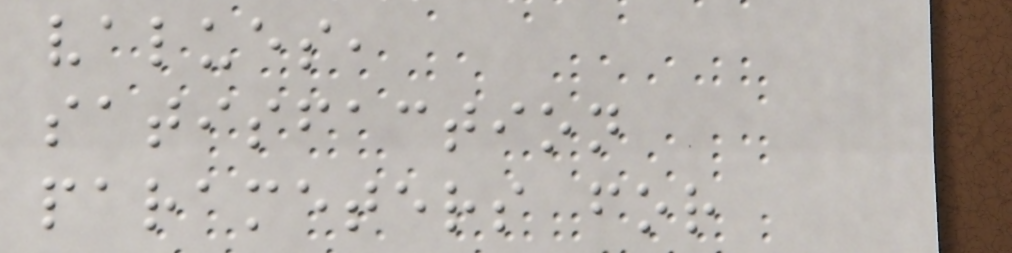values,
satisfaction
parameters for
